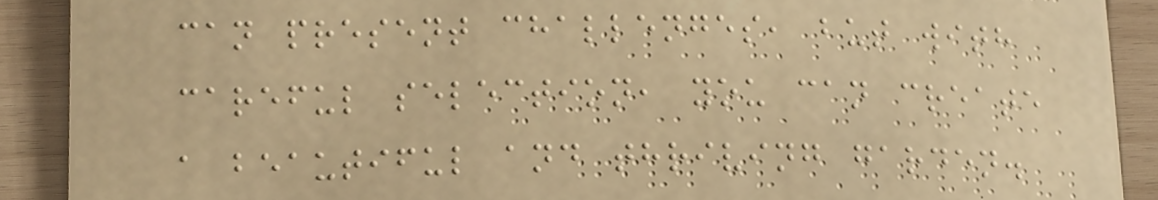can present challenges, but with
careful selection, you can create
a beautiful and thriving garden.
